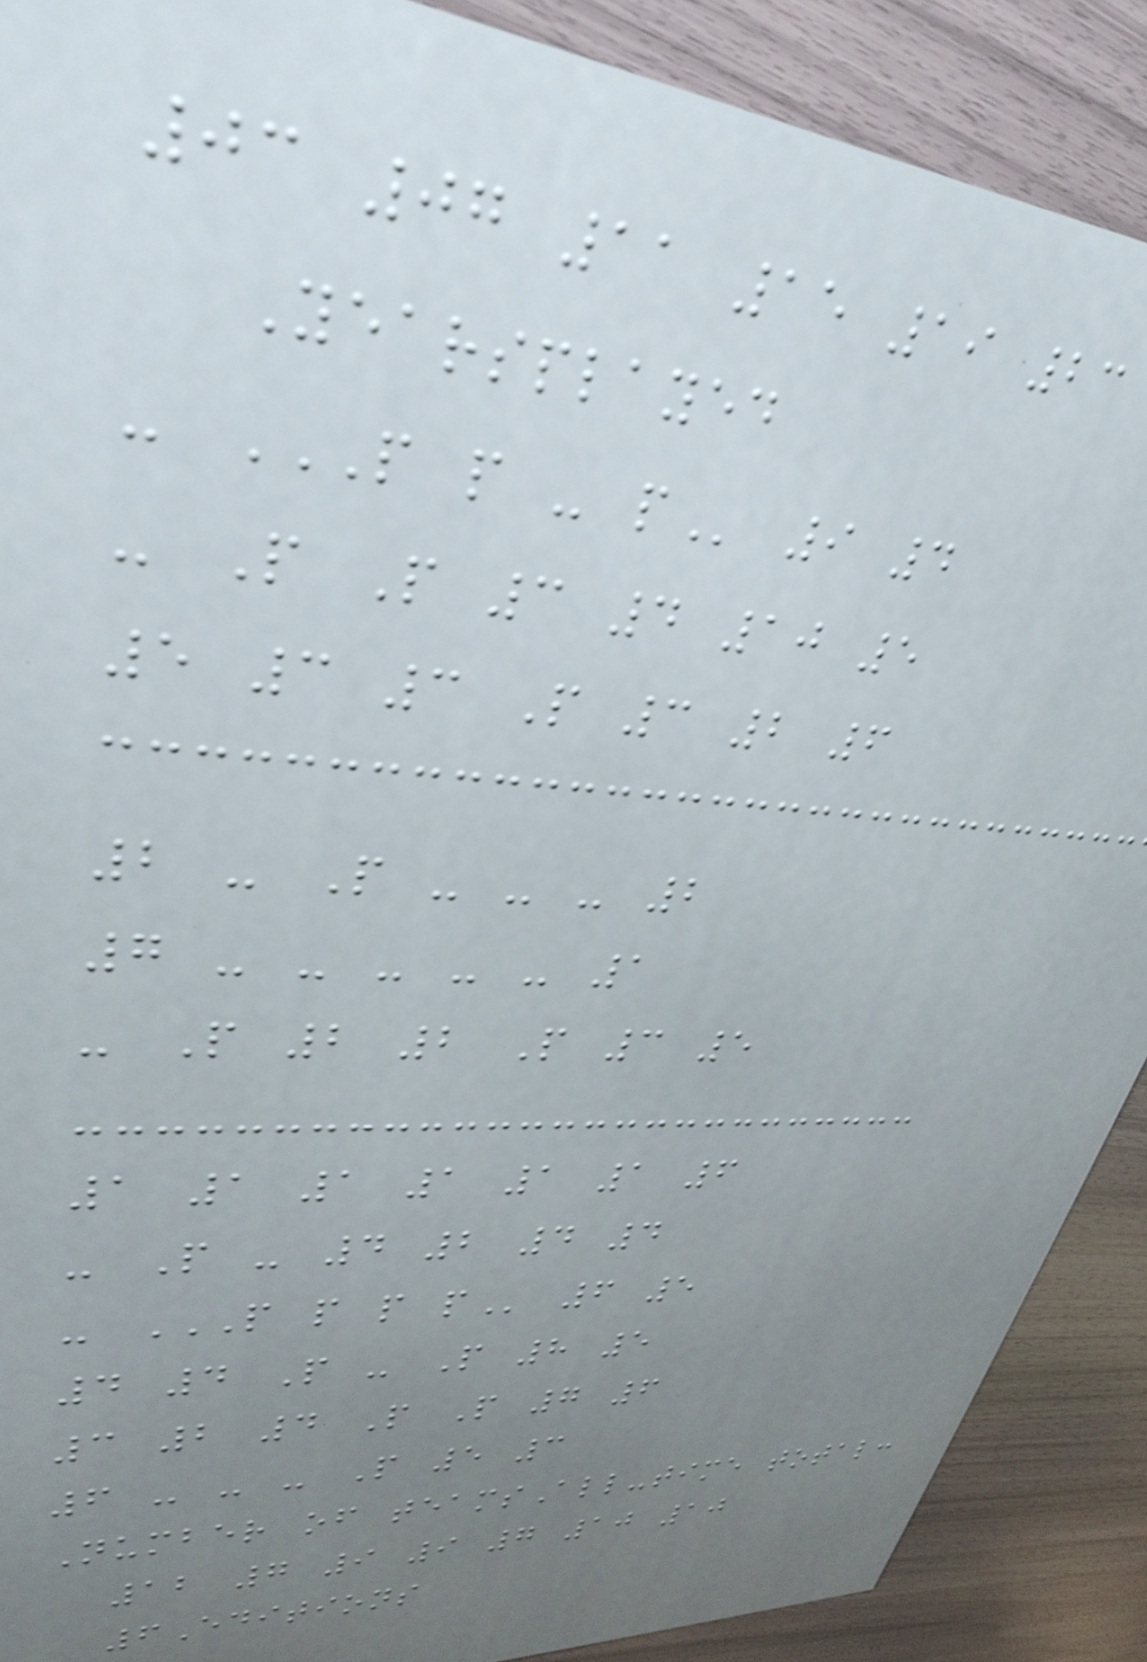03 07 11 15 19 23
Yearsplayed
- P P - P 9 4
- P P 3 4 10 5
5 3 3 P 3 2 6
2 - P - - - 2
7 - - - - - 1
- P 2 2 P 3 5
1 1 1 1 1 1 6
- P - 4 2 4 4
- P P P P 6 5
4 4 P - P 8 5
3 2 4 P P 7 6
6 - - - P 5 3
Number of teamsAll-time total:
12 7 9 9 7 10 10
6Editions
